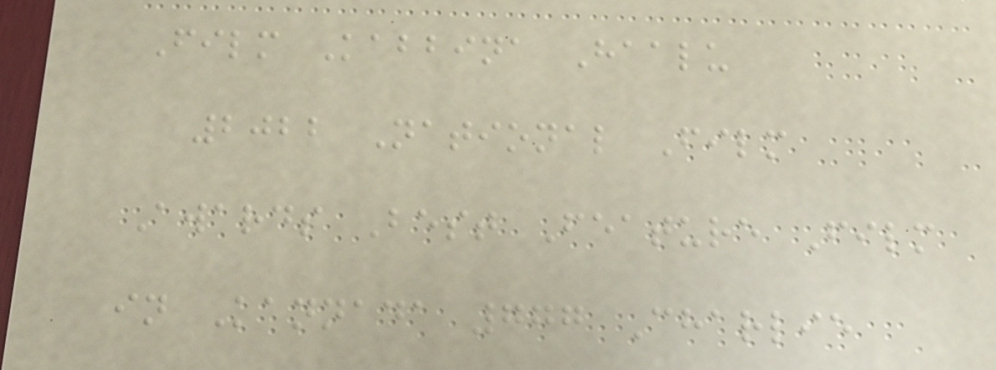Film Kabbina Haalu
2022 National Film
Awards Best Feature Film
in Kannada 777 Charlie
